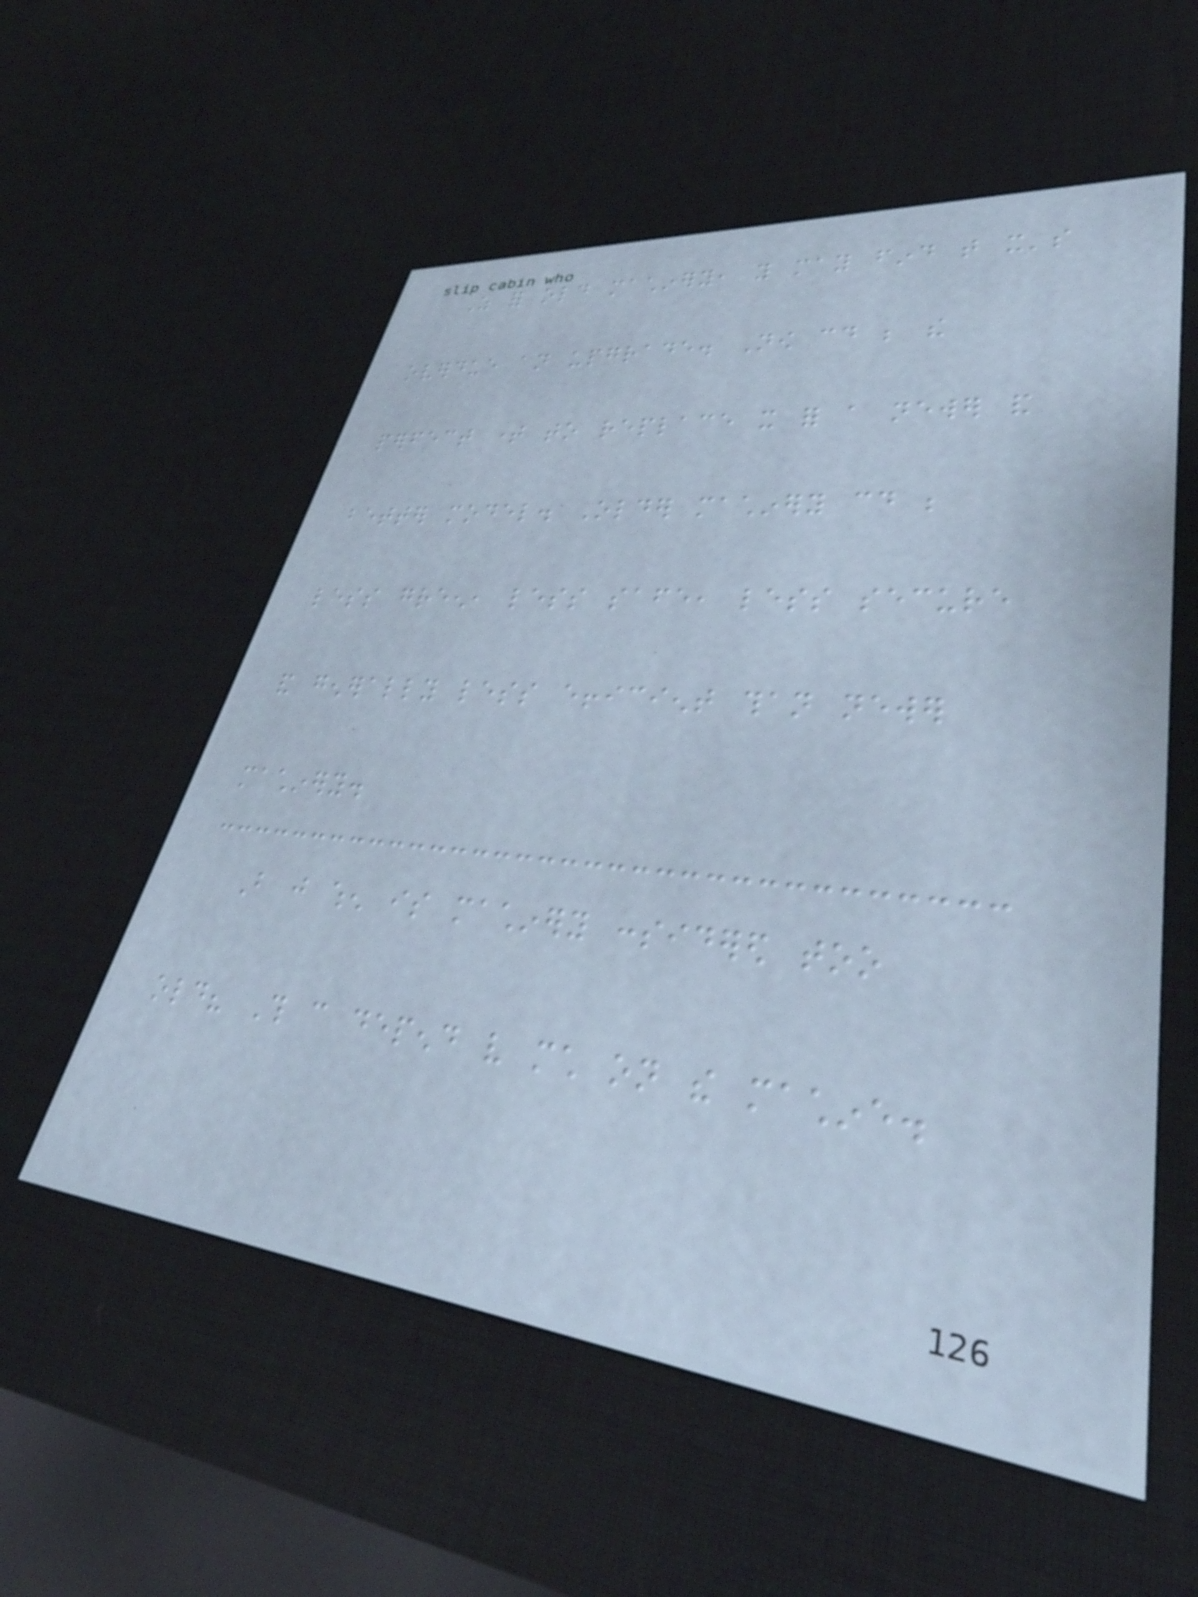As for old machinery, you may find that it's
overdue an upgrade. Now could be the
perfect time to replace it for a newer and
better model. Older machinery could be
less green, less safe, less secure
and generally less efficient than newer
machinery.
But just when is machinery considered too
old? This can depend very much on the machine.
